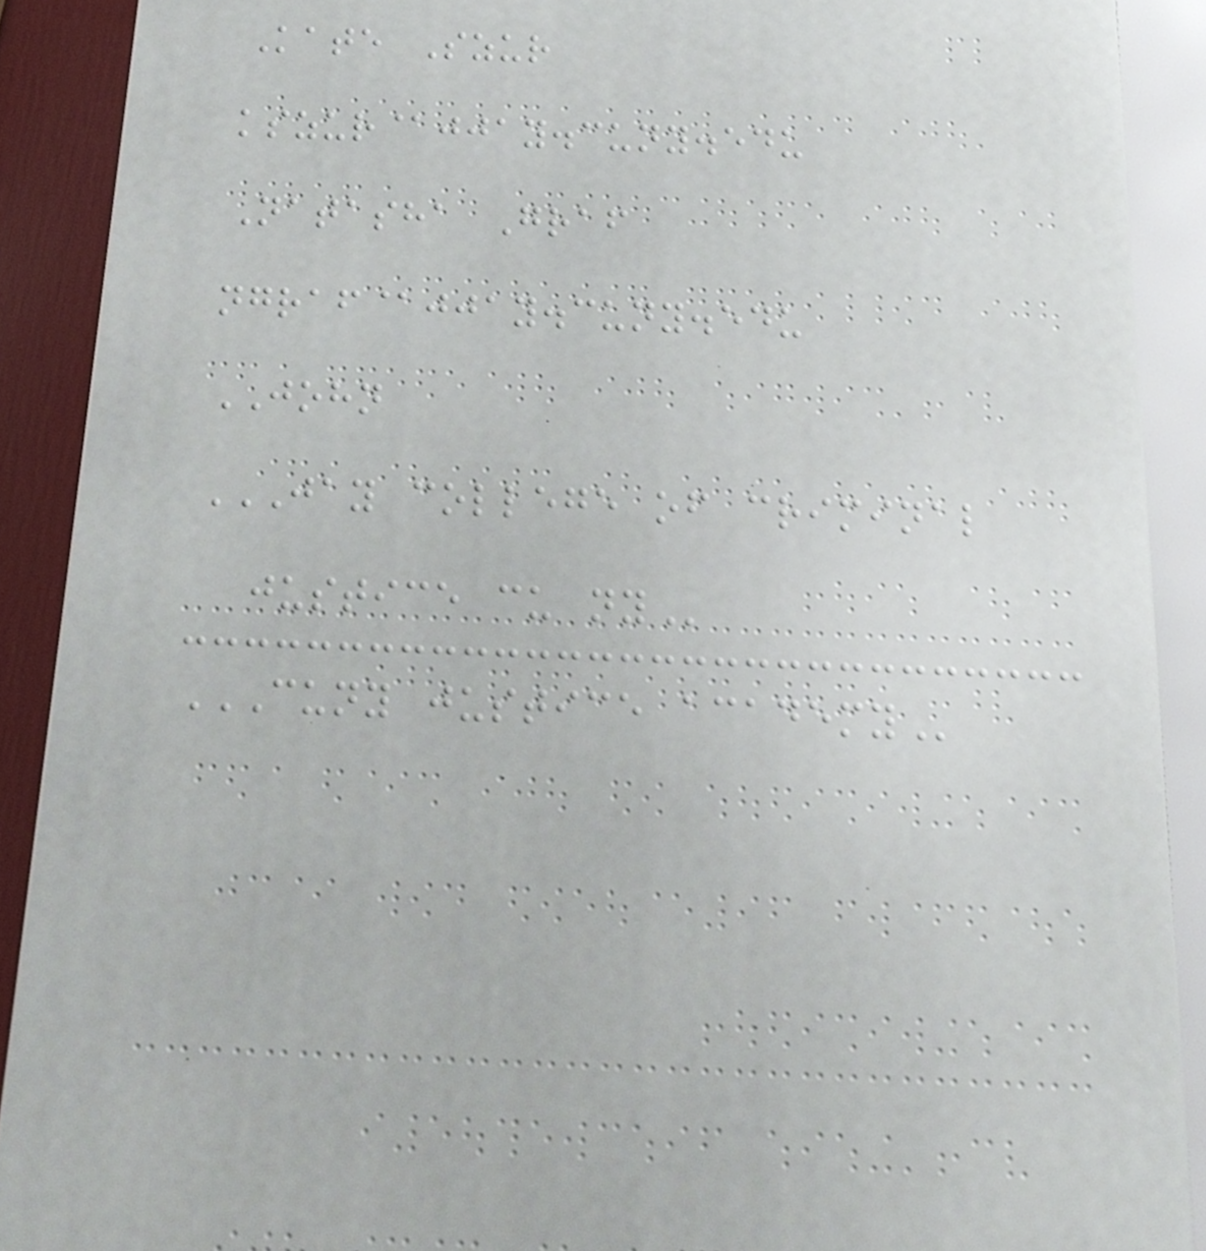Kate Szur
kszur@jjay.cuny.edu
Natasha Graf
ngraf@jjay.cuny.edu
JOHN
JAY COLLEGE OF CRIMINAL
JUSTICE CU NY
CUNY JUSTICE ACADEMY
